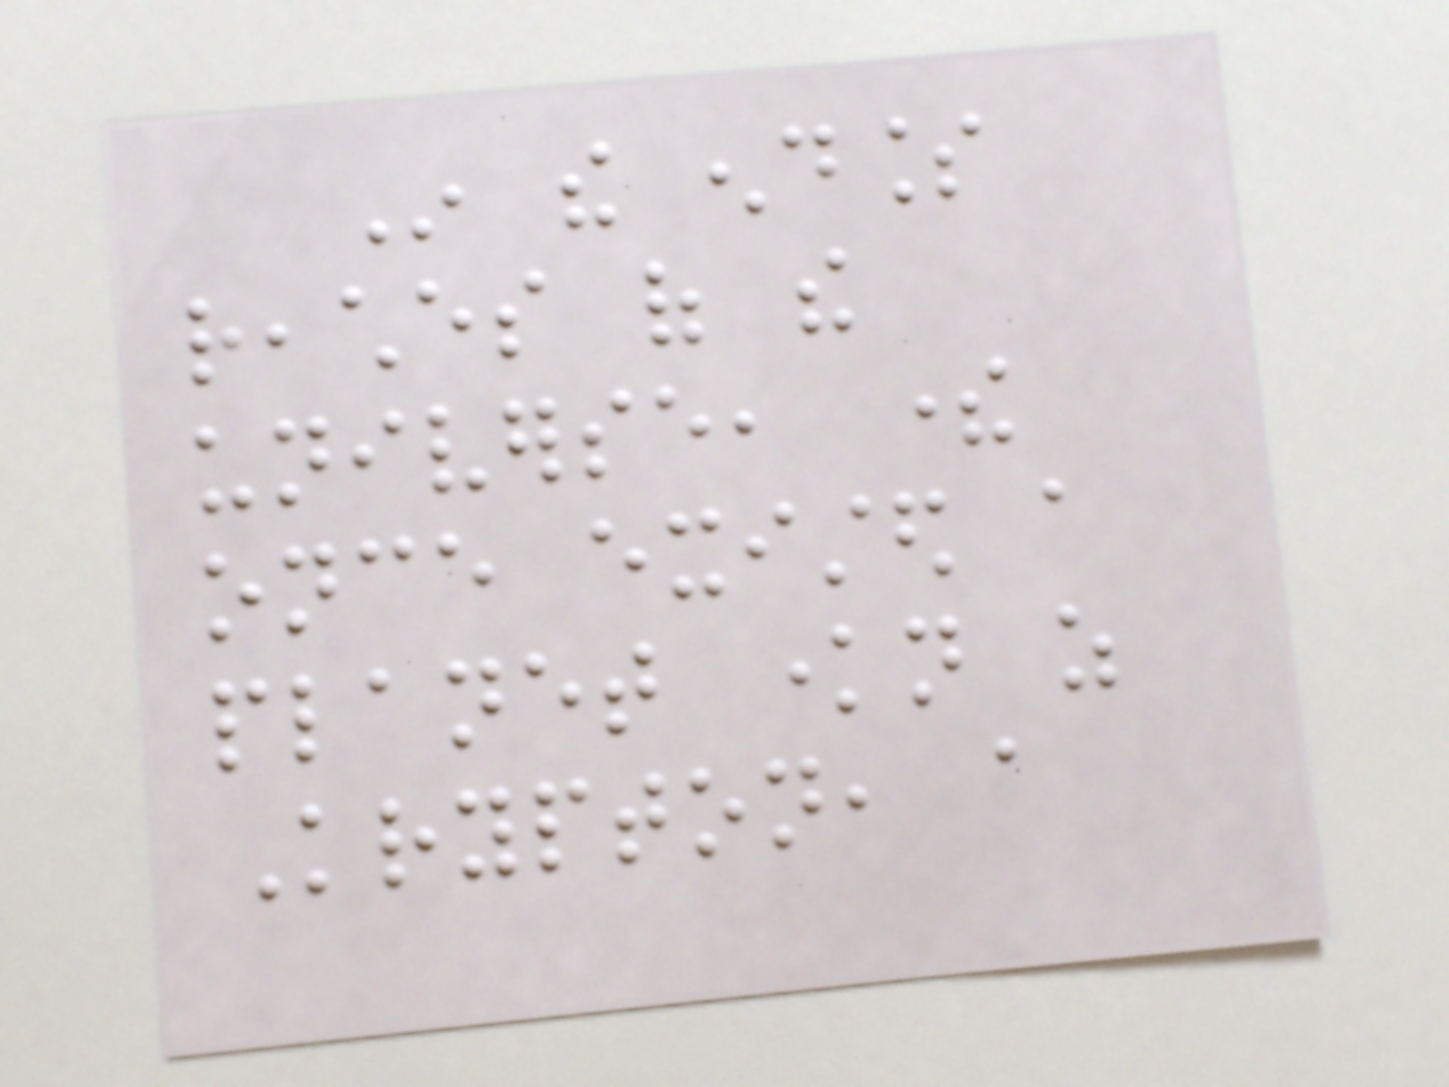In the endless
reaches of the
universe, there
once existed a
planet known as
Krypton, a
